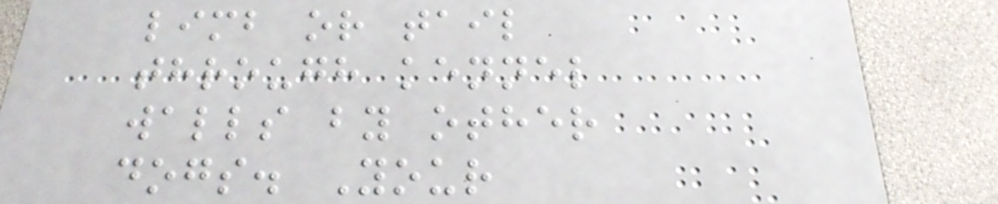limb or tail
through kennel
walls by other
dogs. Your
